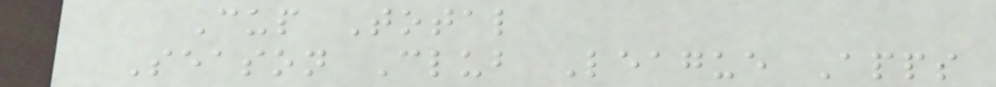Cup Total
Season Club League Apps
